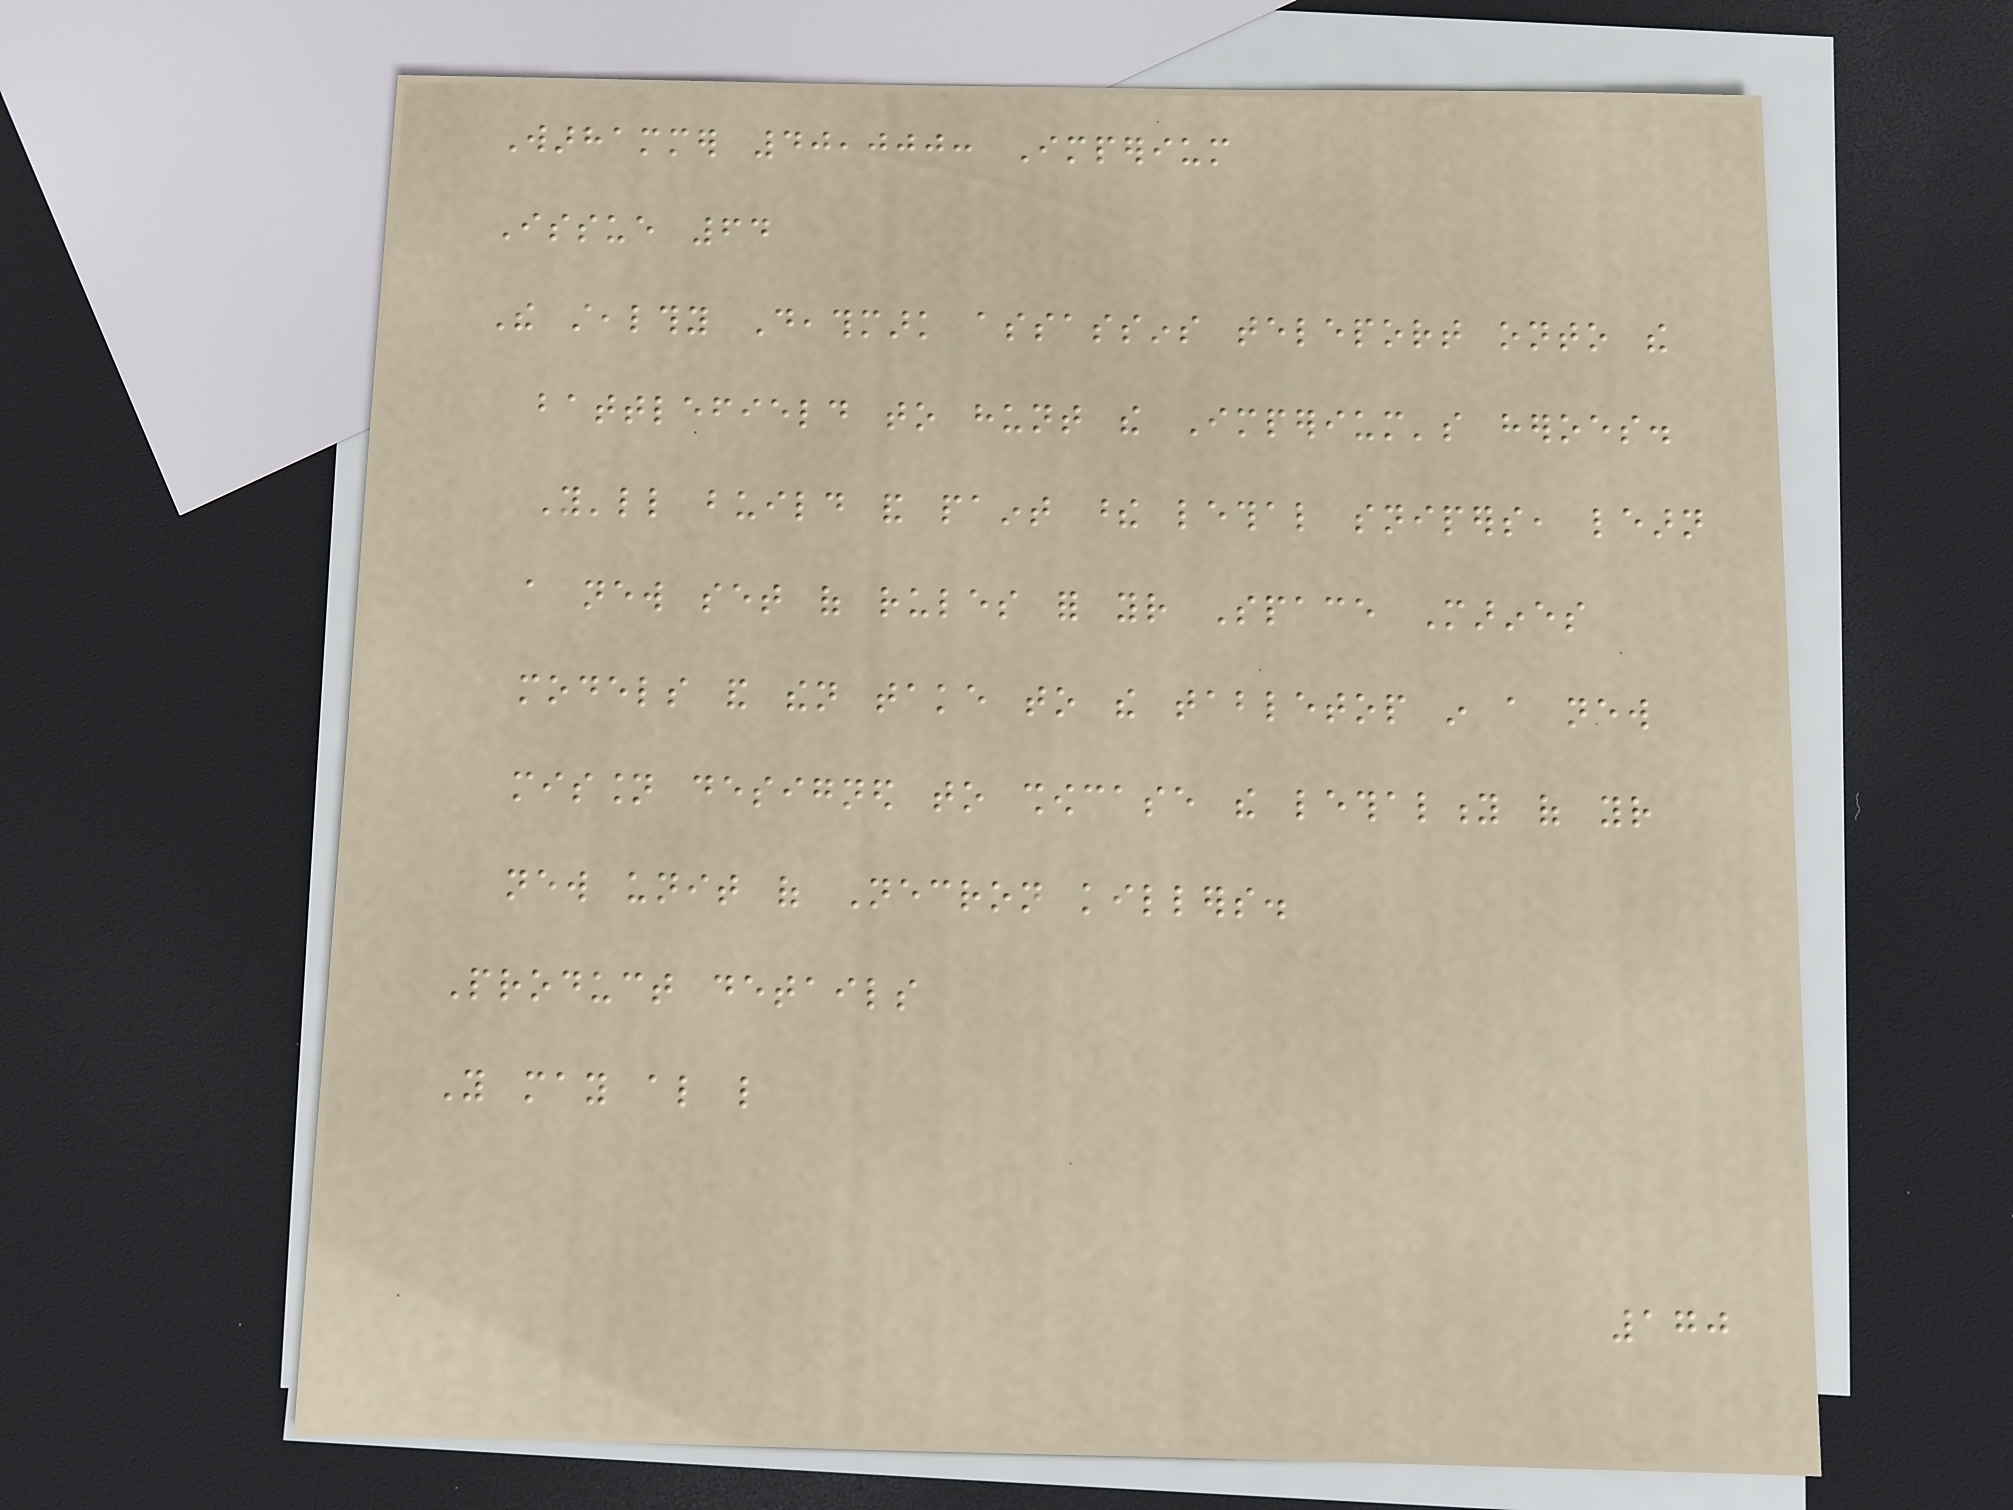Warhammer 40,000: Imperium
Issue 64
The stealthy Deathmark assassins teleport onto the
battlefield to hunt the Imperium's heroes.
You'll build and paint these lethal snipers, learn
a new set of rules for your Space Marines
models and then take to the tabletop in a new
mission designed to showcase the lethality of your
new unit of Necron killers.
Product details
You may also like
170
